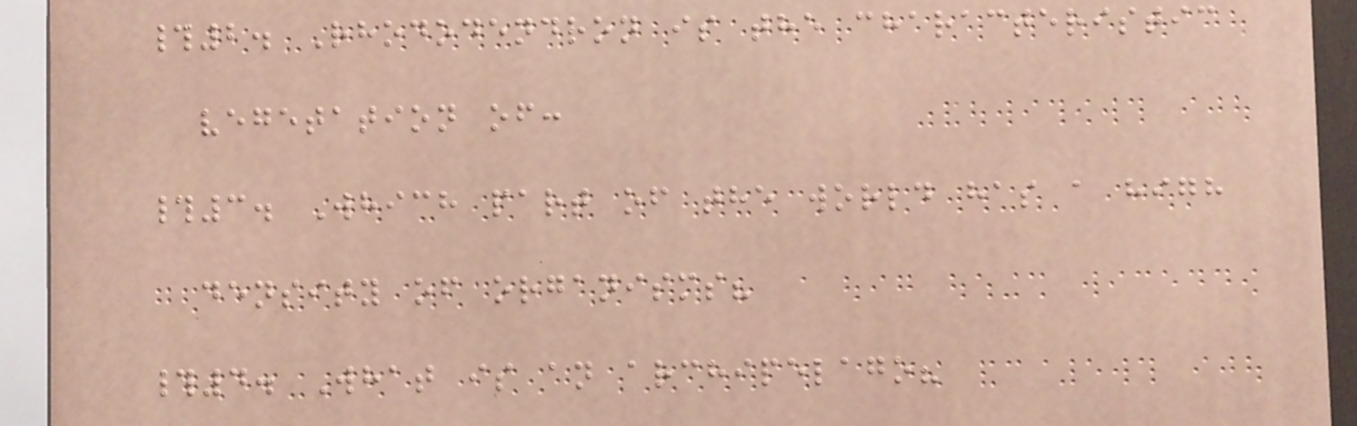#2. Rhododendron is the characteristic
vegetation of:
#3. Which part of the world has a high
density of organisms?
#4. What is an archipelago?
